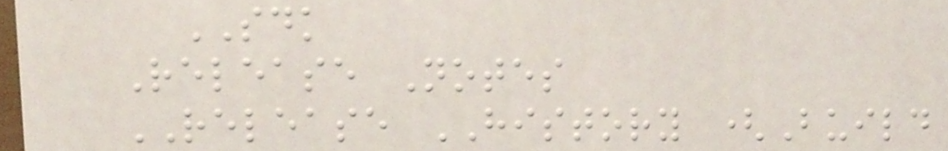SDK
Release Notes
RELEASE HISTORY (Build
